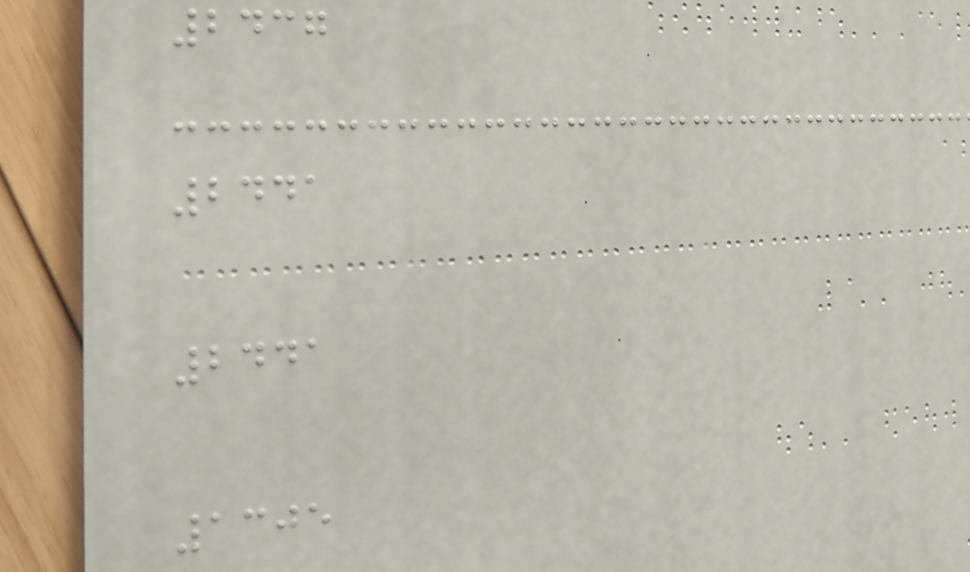2437
2441
2441
1305
